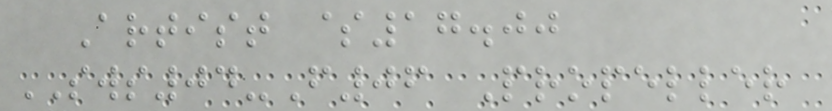Artist $17.00
SWS04-F06 Propeller
